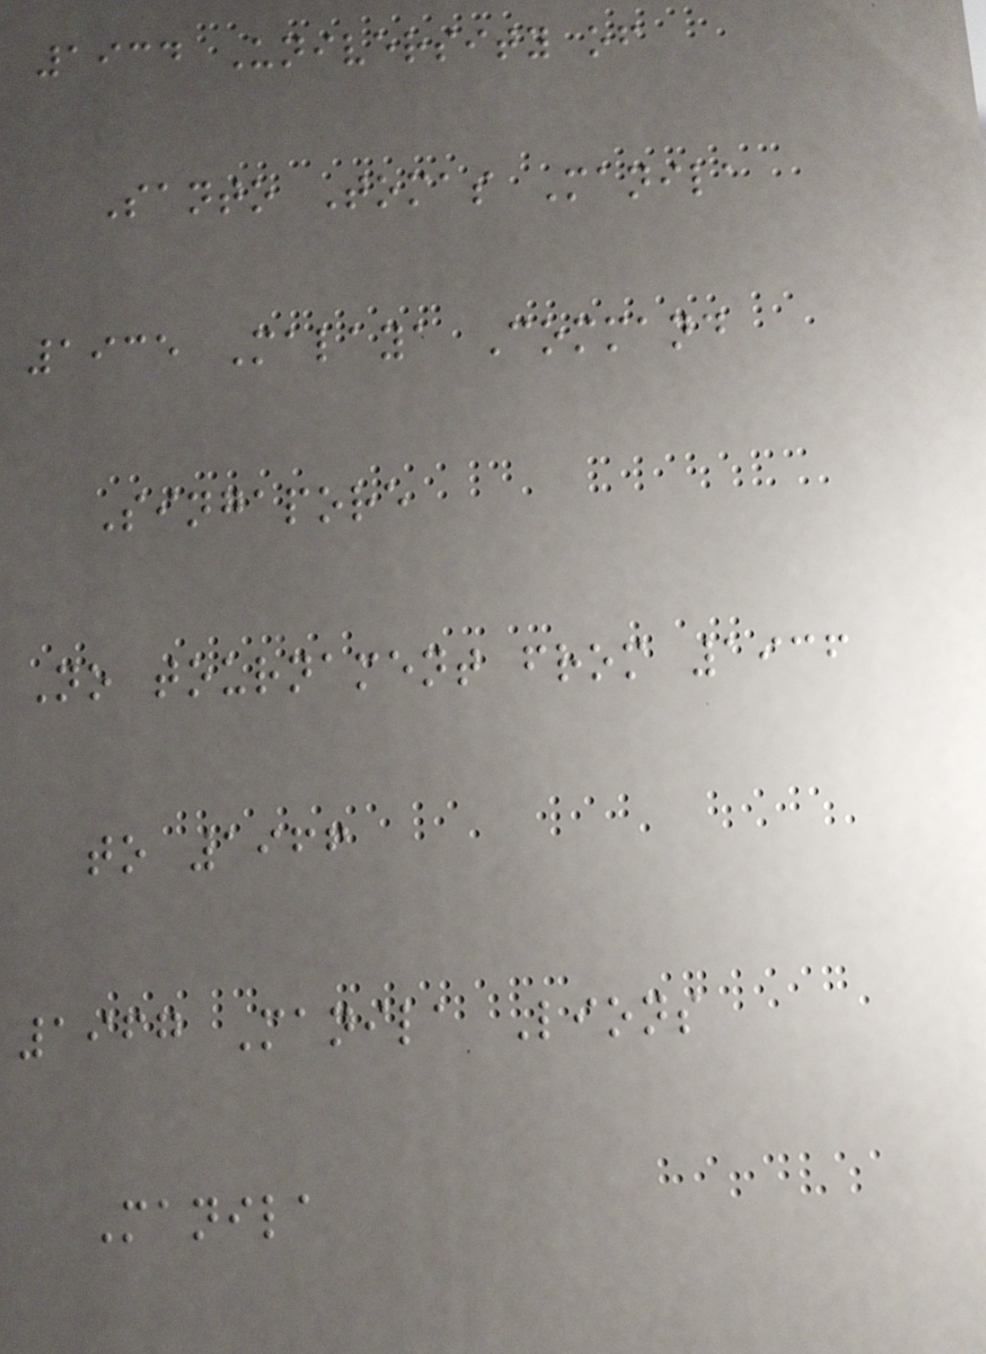1934 University of
Santo Tomas Manila
1935 Malaya Command
Singapore
No tournament from 1936
to 1966
1967 Manila Lions
Manila
